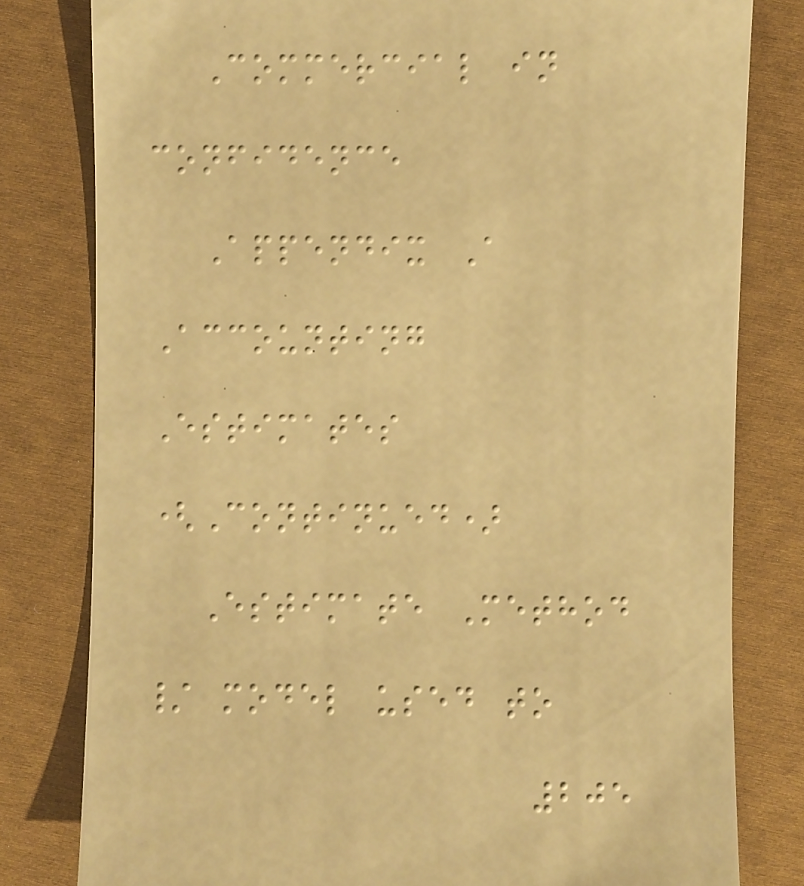Commercial in
confidence
Appendix A
Accounting
Estimates
(Continued)
Estimate Method
/ model used to
205
